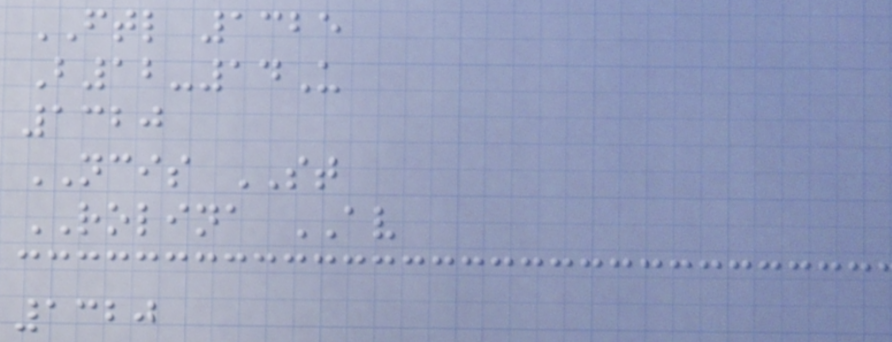FTL 1325
B12-14U
1320
NCIS ST
ROLINA AV
1320
